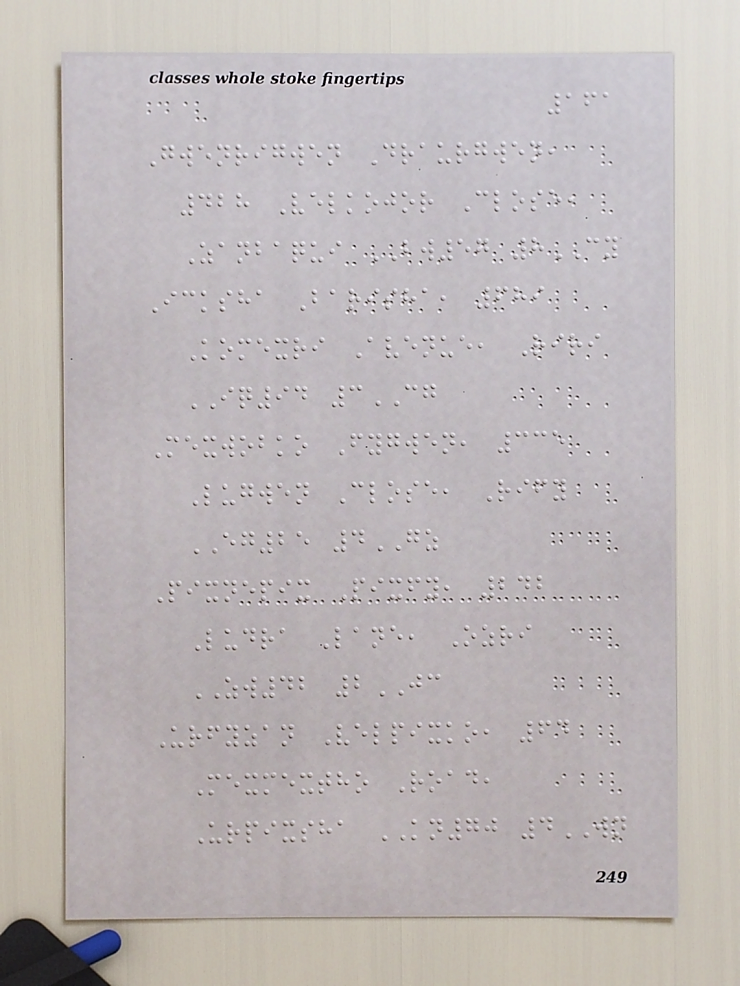161
Gwenrigwen Draurgwen,
428 Velkojor Close,
Zanbaqui BW57 8CY
Icksha Barisha, 689
Komexri Avenue, Riri
IQ94 3CG
Mexwobko Fygwen, 335
Lugwen Close, Rify
EG25 4GZ
Pixnepix Pixfy, 242
Ludra Lane, Ozri
ZW42 2JC
Urfyzan Velpixko, 64
Mexmextho Road,
Urpixsha KN70 4WN
